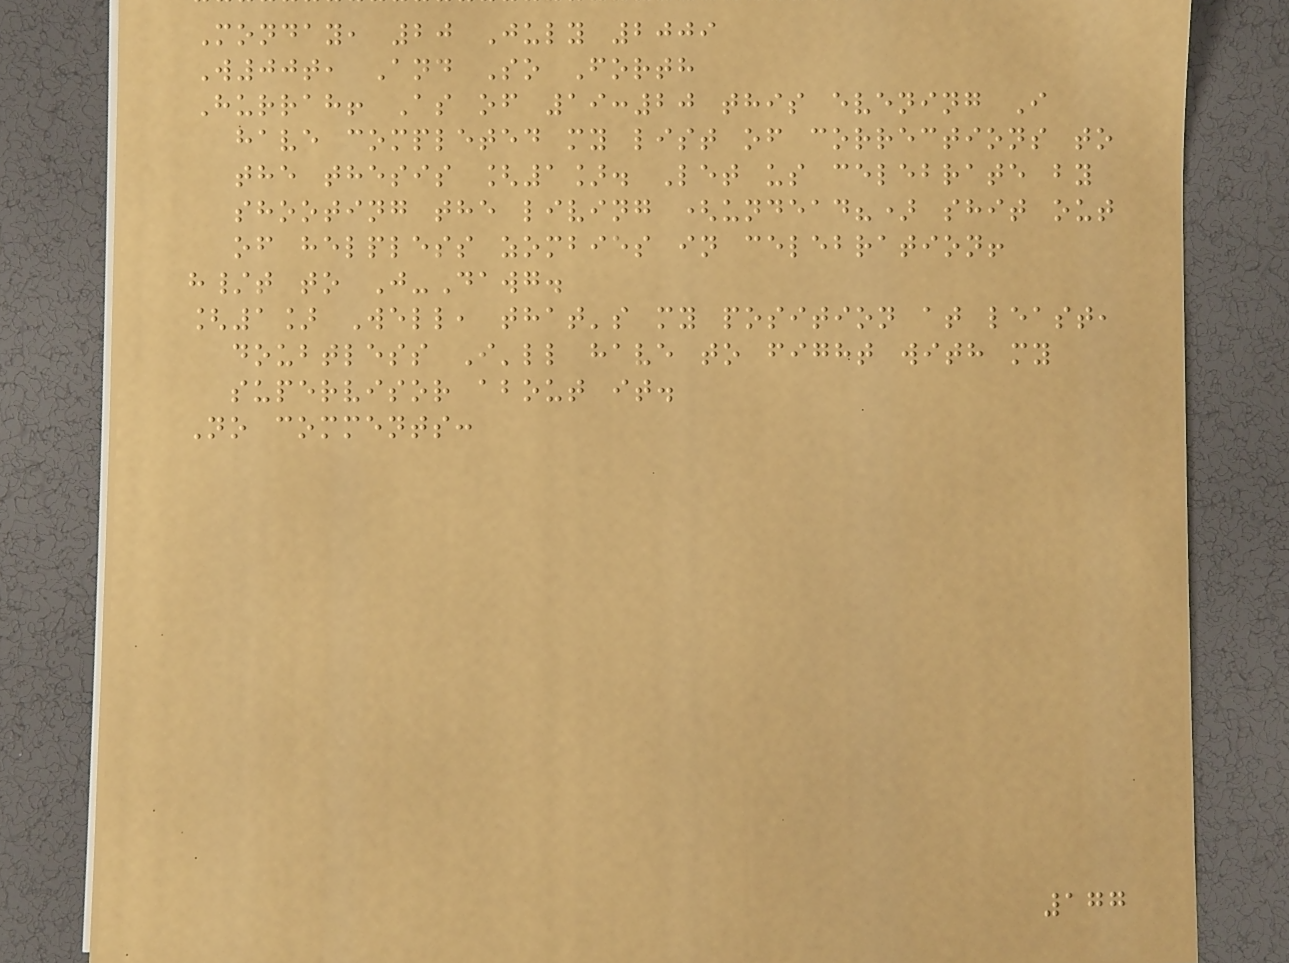Monday, 20 July 2009
W00t, And So Forth
Hurrah! As of 19:20 this evening I
have completed my list of corrections to
the thesis [1]. Let us celebrate by
shooting the living (undead?) shit out
of helpless zombies in celebration!
h/t to J-Dawg.
[1] Well, that's my position at least,
doubtless I'll have to fight with my
supervisor about it.
No comments:
177
